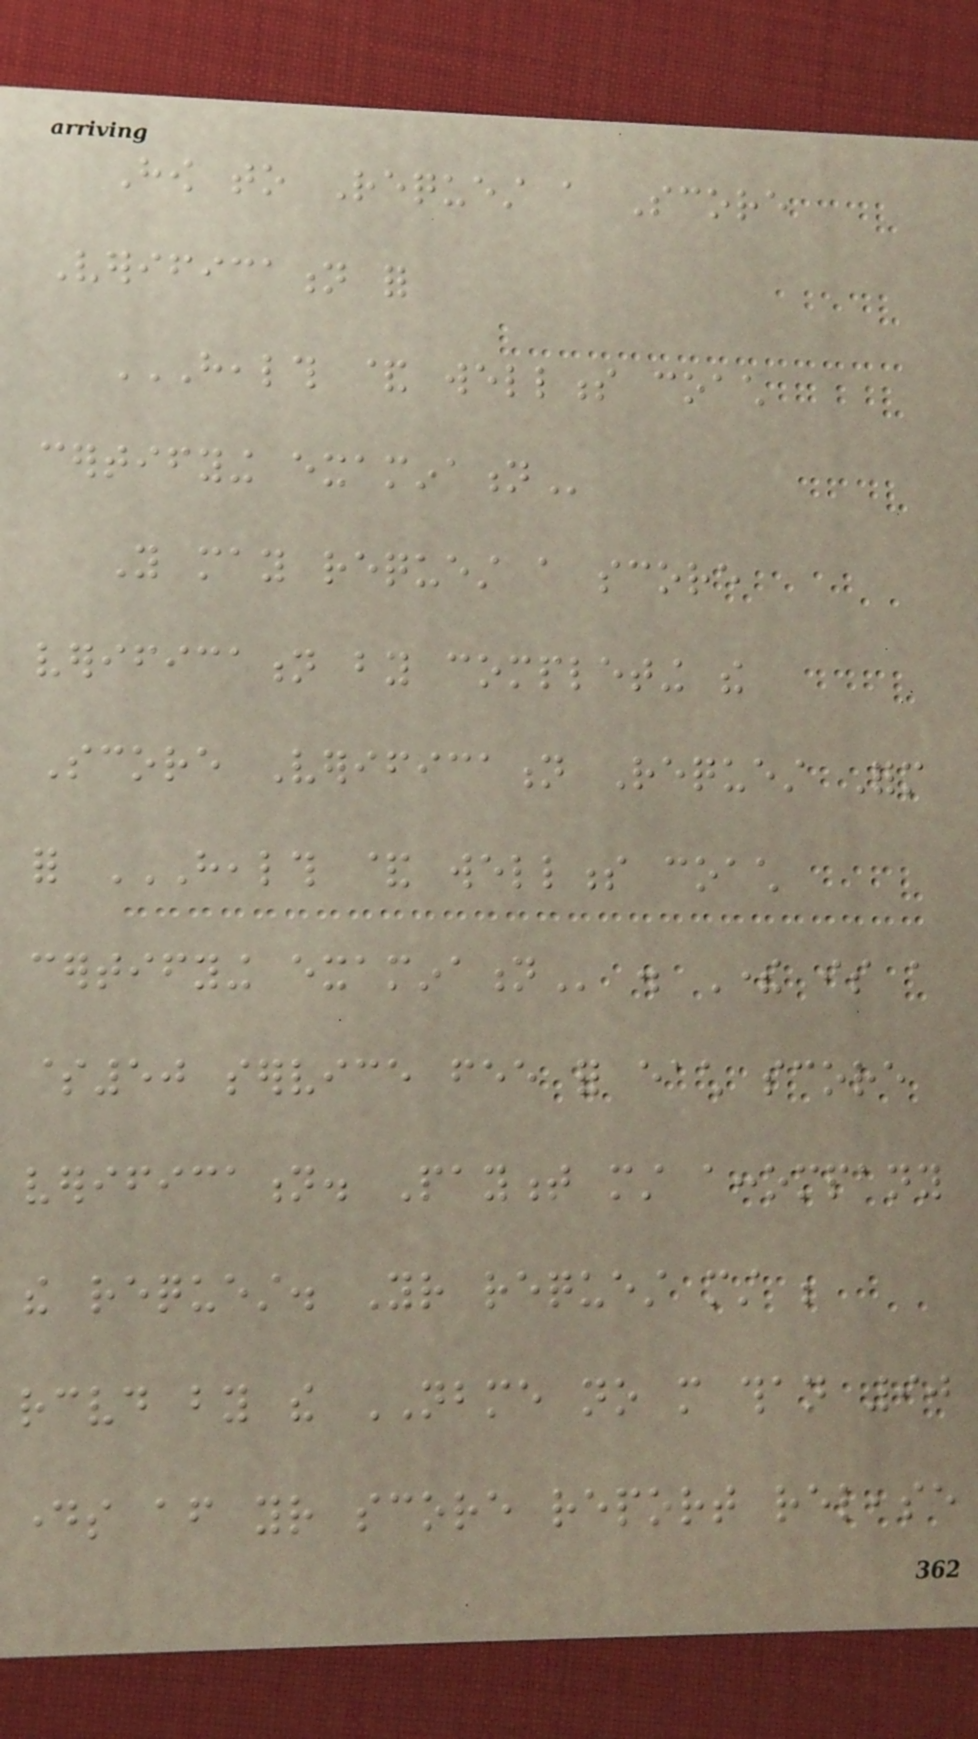How to Request a Score
Verification for
HEALTH & WELLNESS COACH
CERTIFYING EXAMINATION
You may request a score
verification by completing the
Score Verification Request Form
for HEALTH & WELLNESS COACH
CERTIFYING EXAMINATION . There is a
$50 service fee for each score
verification. Payment must accompany
the request. Your request must be
received by the NBME no more than 90
days after your score report release
